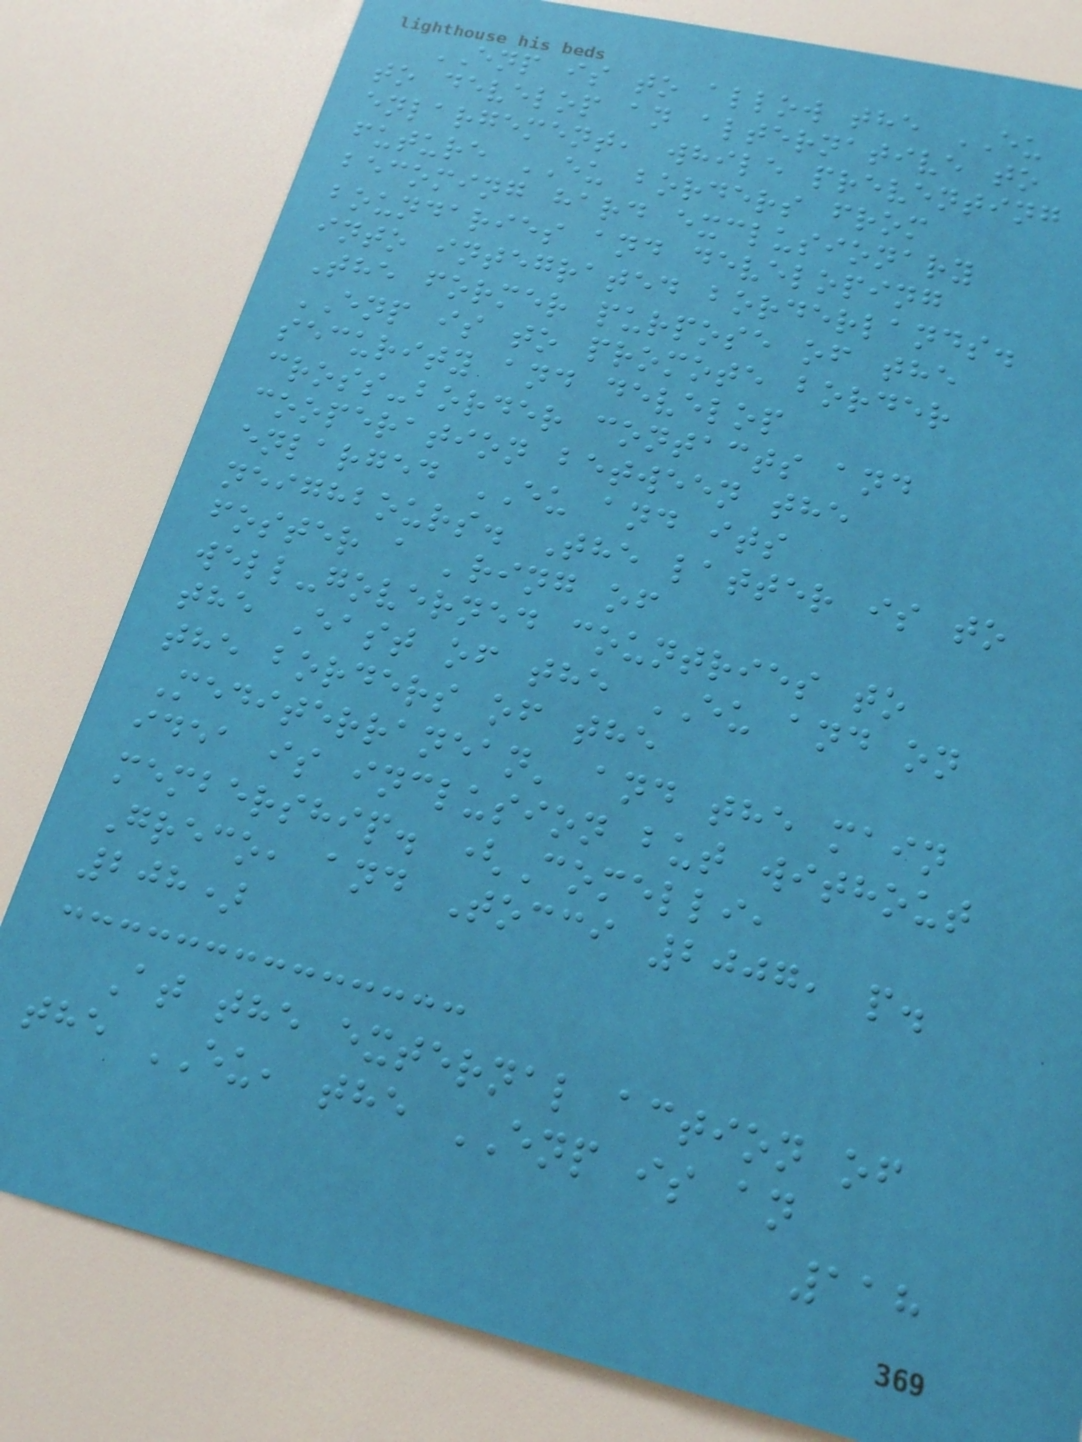ENP is to allow the EU
to develop an alternative to
enlargement, while preventing
future EU borders from
becoming hard exclusionary
boundaries and developing
into integrated borderlands.
The former purpose of the
ENP is to promote border
security and develop
cross-border contacts and
cooperation between the
enlarged EU and its
neighbours. The latter is to
foster a 'ring of
well-governed countries to
the East of the EU and on
the borders of the
Mediterranean' and the main
idea is inclusion but without
membership. (Comelli,
Greco, and Tocci 2007, p.
208)
At the external action of
the EU, the ENP is an
118
